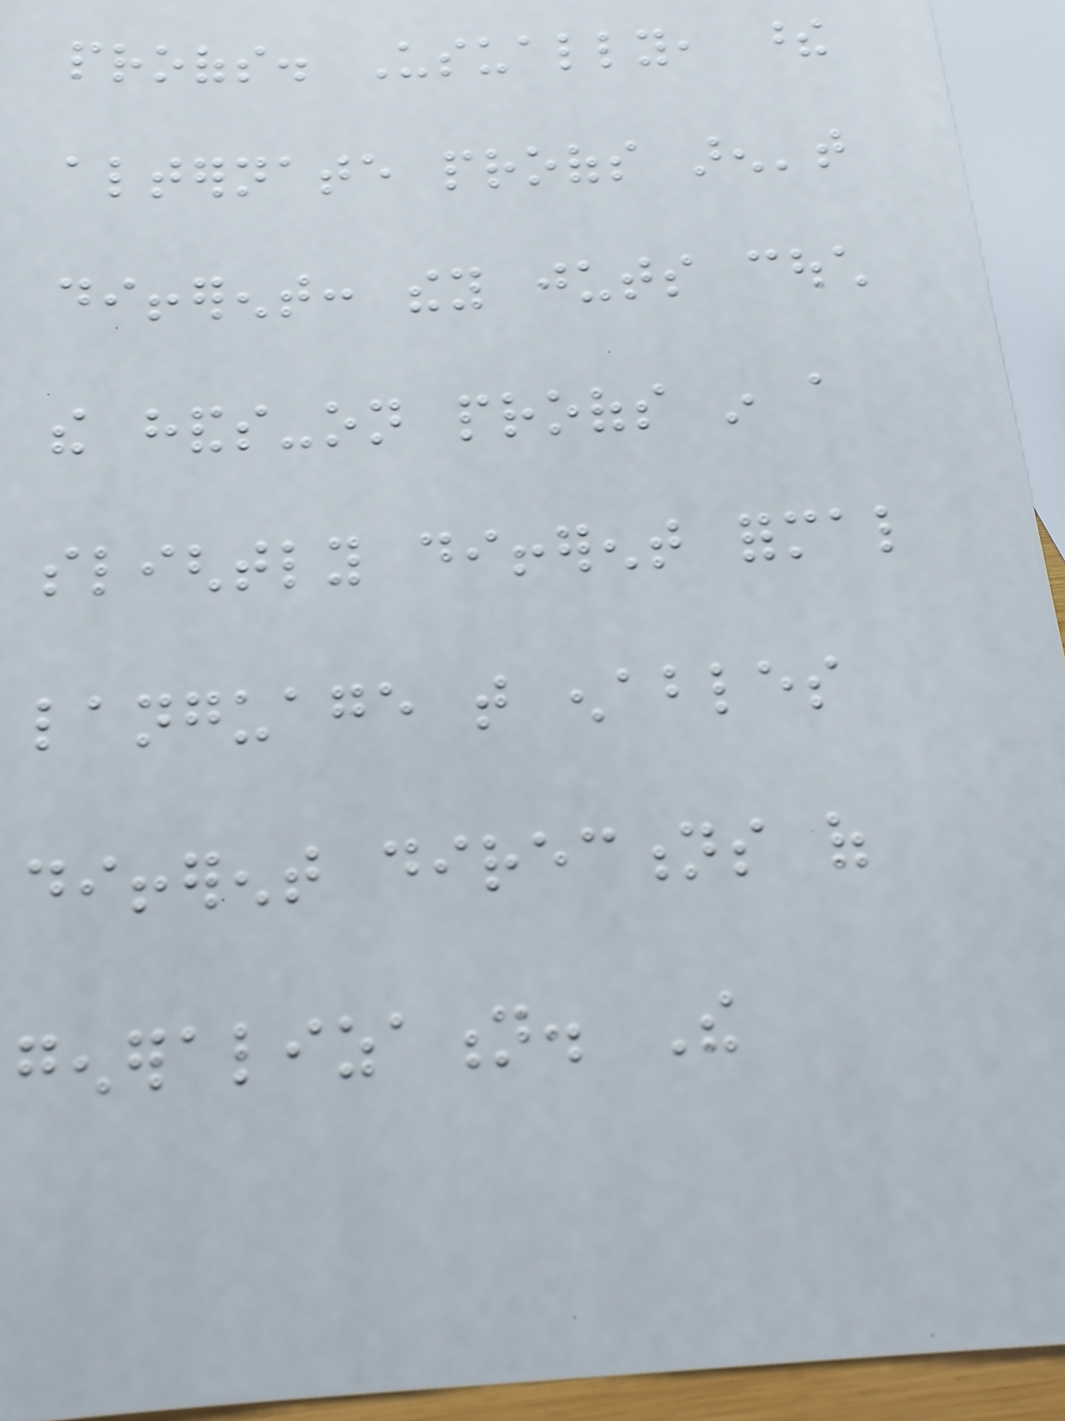proofs. Usually, these
alternate proofs aren't
different: they juts couch
the hands-on proofs in a
slightly different formal
language that enables
different directions of
generalization. The
